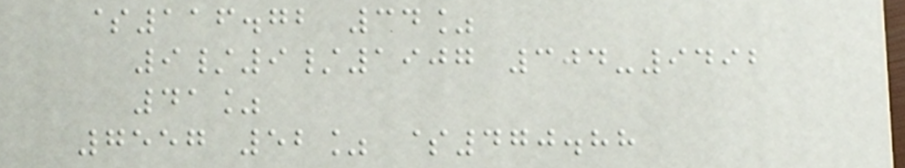$116.72 34%
9/9/1907 304-9492
41%
7557 52% $470.88
